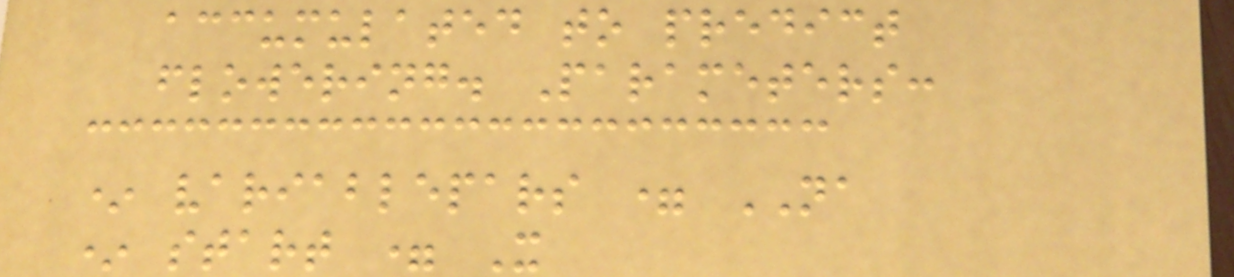accumulated to predict
flowering. Parameters:
* variablepars = NA
* start = X
